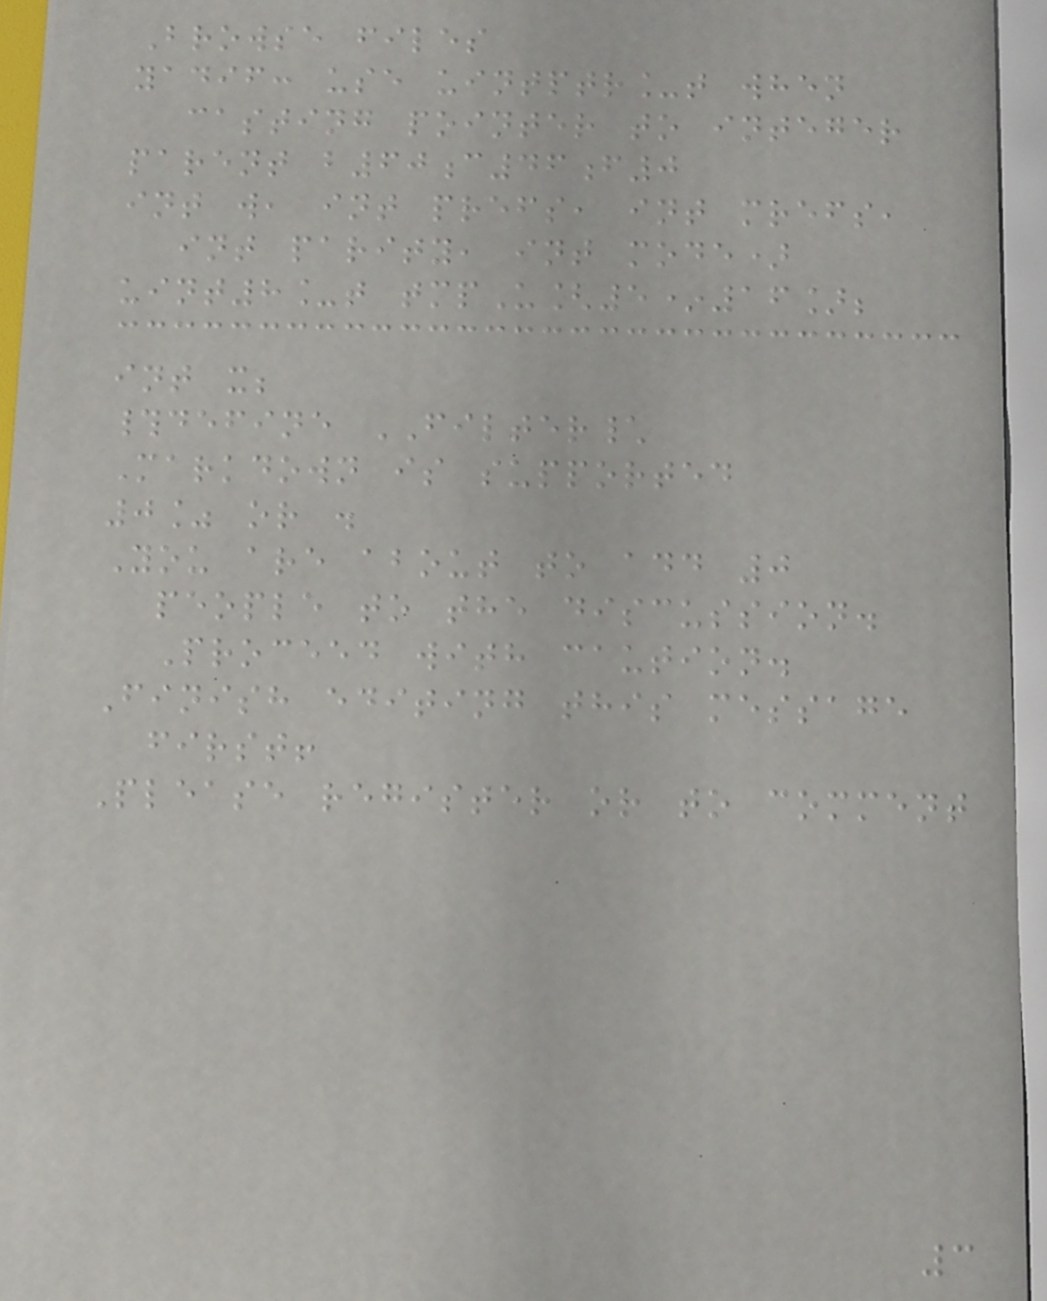Browse files
yadif: use uintptr_t when
casting pointer to integer
parent b60c46f0
int w, int prefs, int mrefs,
int parity, int mode)
uint8_t tmpU[5*16];
int x;
#define FILTER\
Markdown is supported
0% or .
You are about to add 0
people to the discussion.
Proceed with caution.
Finish editing this message
first!
Please register or to comment
3
